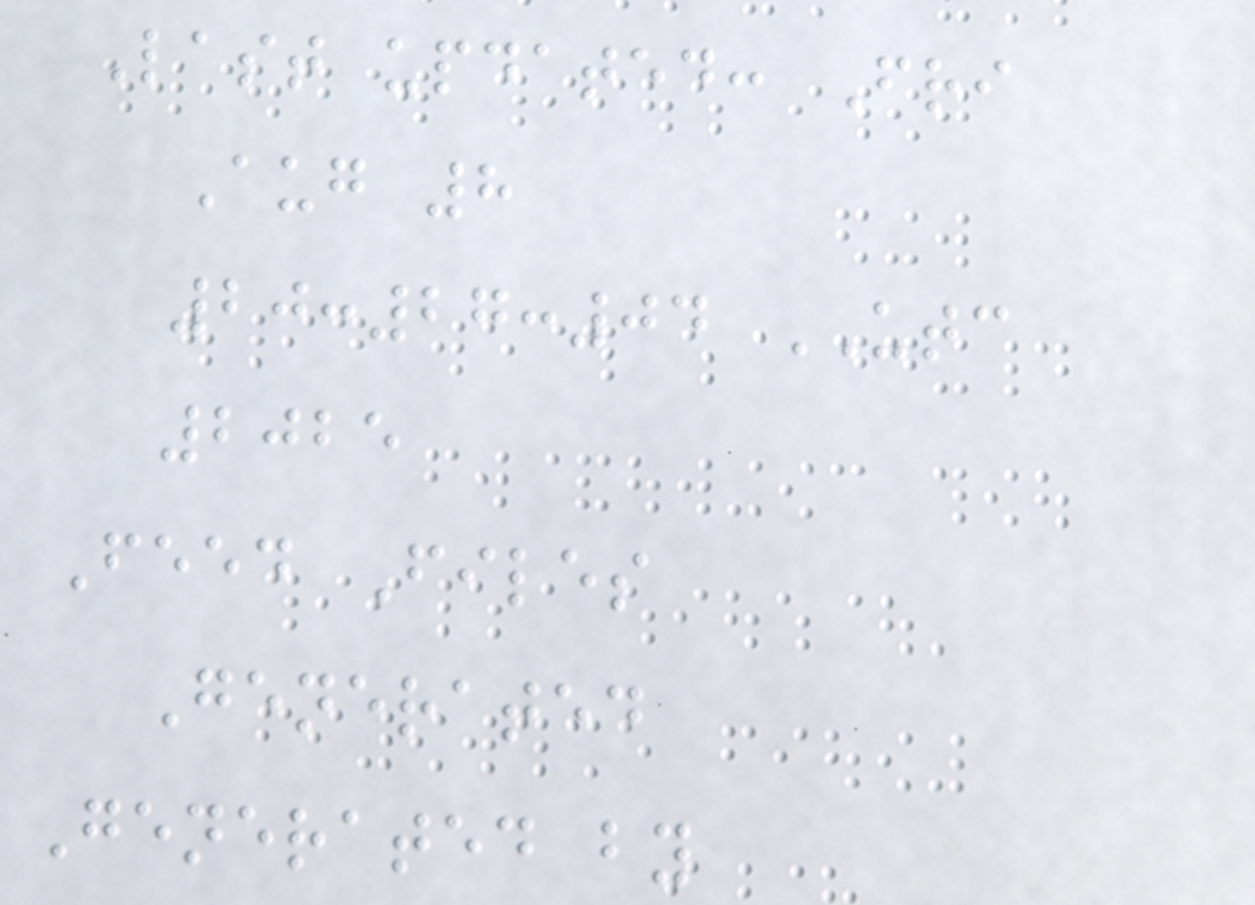Last updated: Fri
Aug 8
20:27:04 UTC
2025
Feed Files
Generated
Generated by
